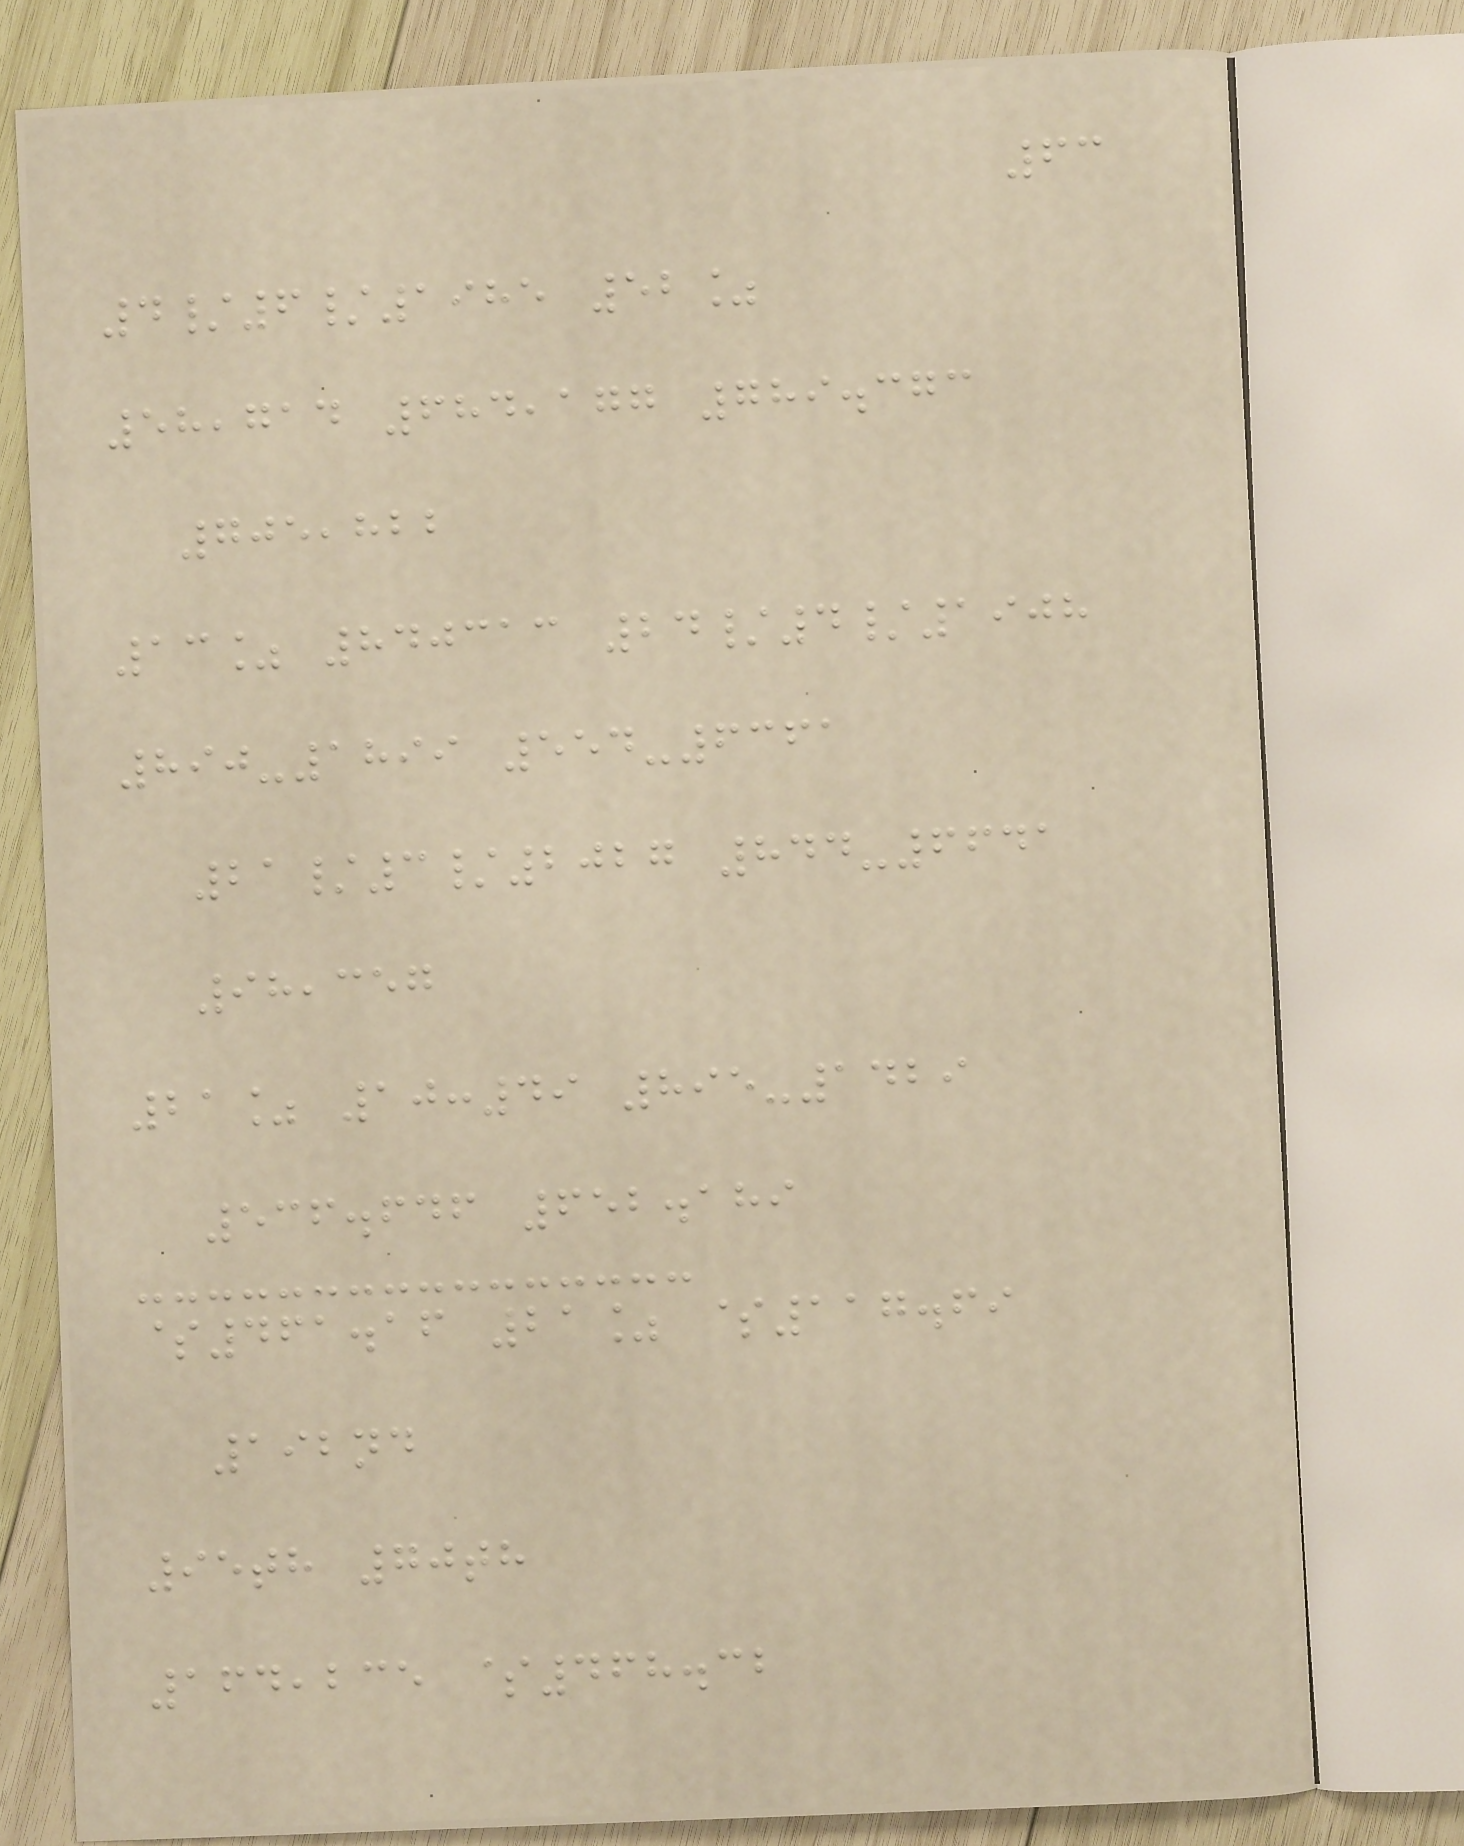63
4/6/1985 52%
58,714 684,177 789.373
705,822
13% 840313 24/4/1908
890-1899 554-6361
21/3/2027 844-6641
98,357
21% 10:49 895-1429
536.646 652.189
$461.16 21% $117.69
192nd
95th 70th
164,235 $468.32
